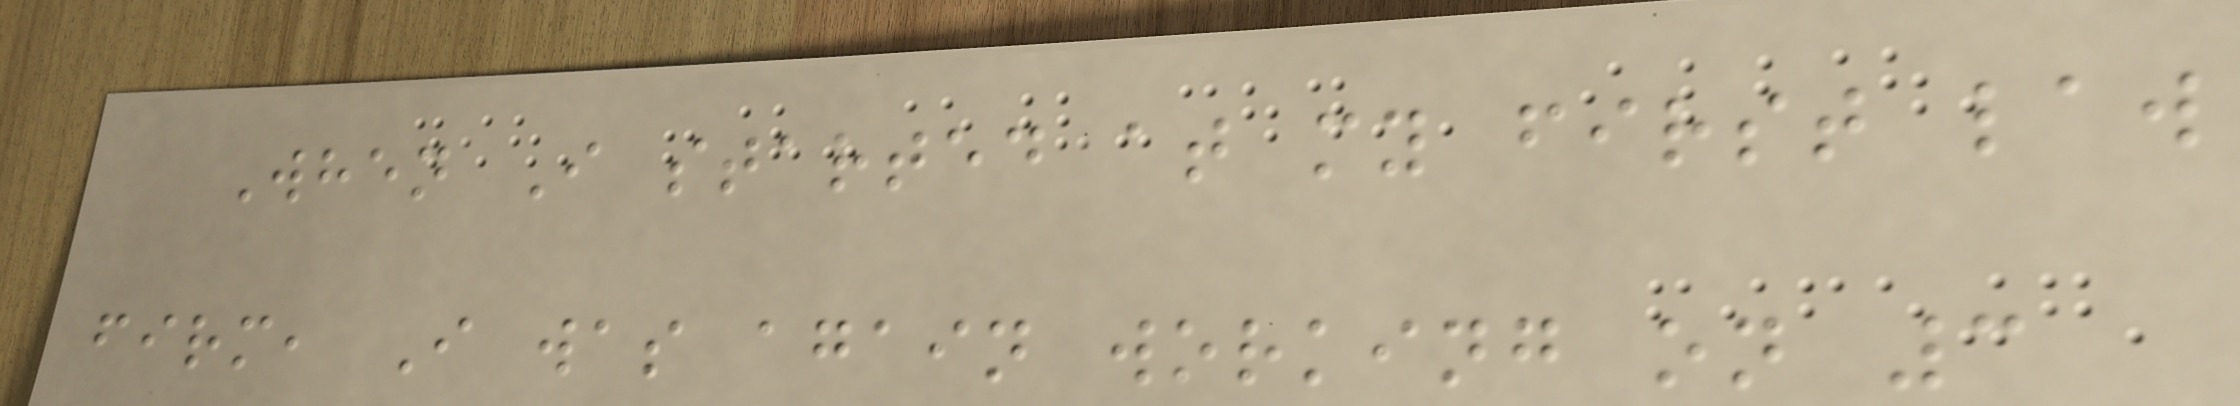When I started at my first law
firm, I was again working on 3
